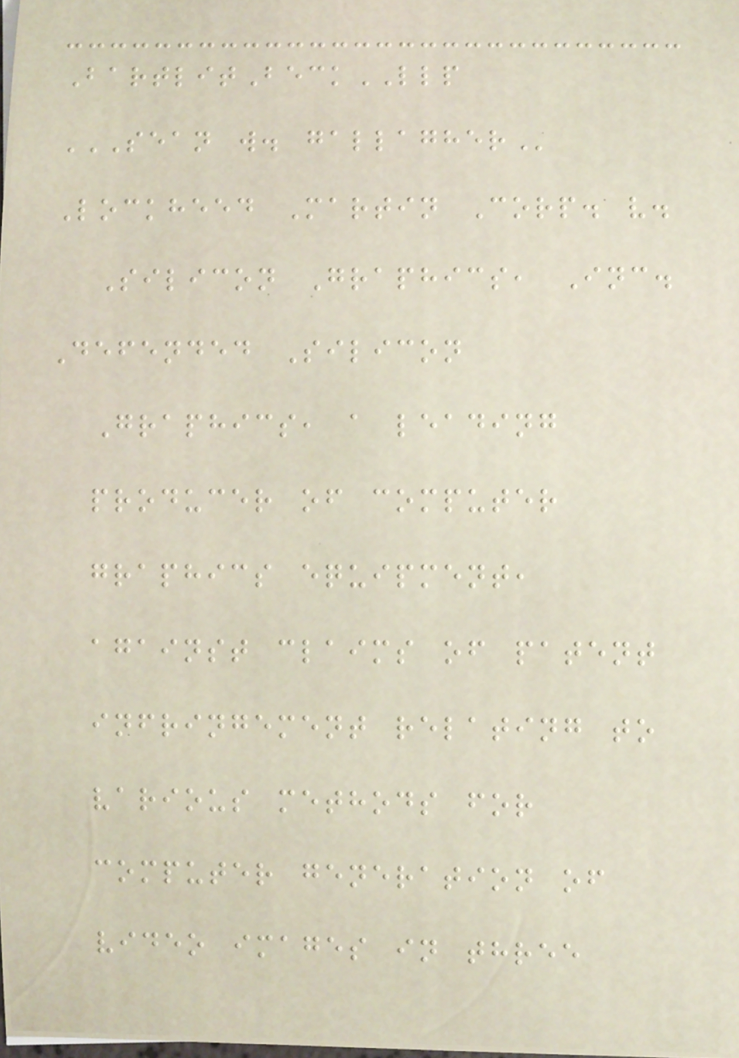BartlitBeckLLP
SEAN W. GALLAGHER
Lockheed Martin Corp. v.
Silicon Graphics, Inc.
Defended Silicon
Graphics, a leading
producer of computer
graphics equipment,
against claims of patent
infringement relating to
various methods for
computer generation of
video images in three
